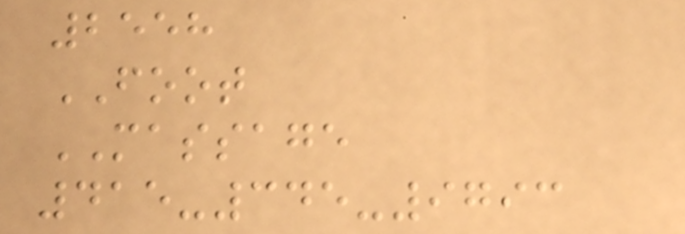2558
FOOT
MASSAGE
415-345-9793
